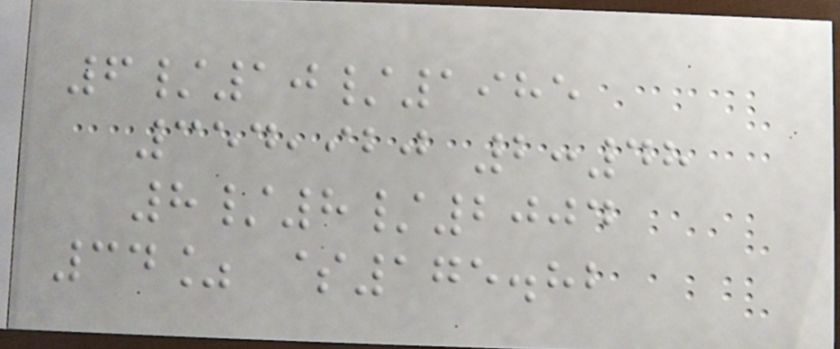6/10/1985
354,920 2:48
8/8/2004
34% $175.82
